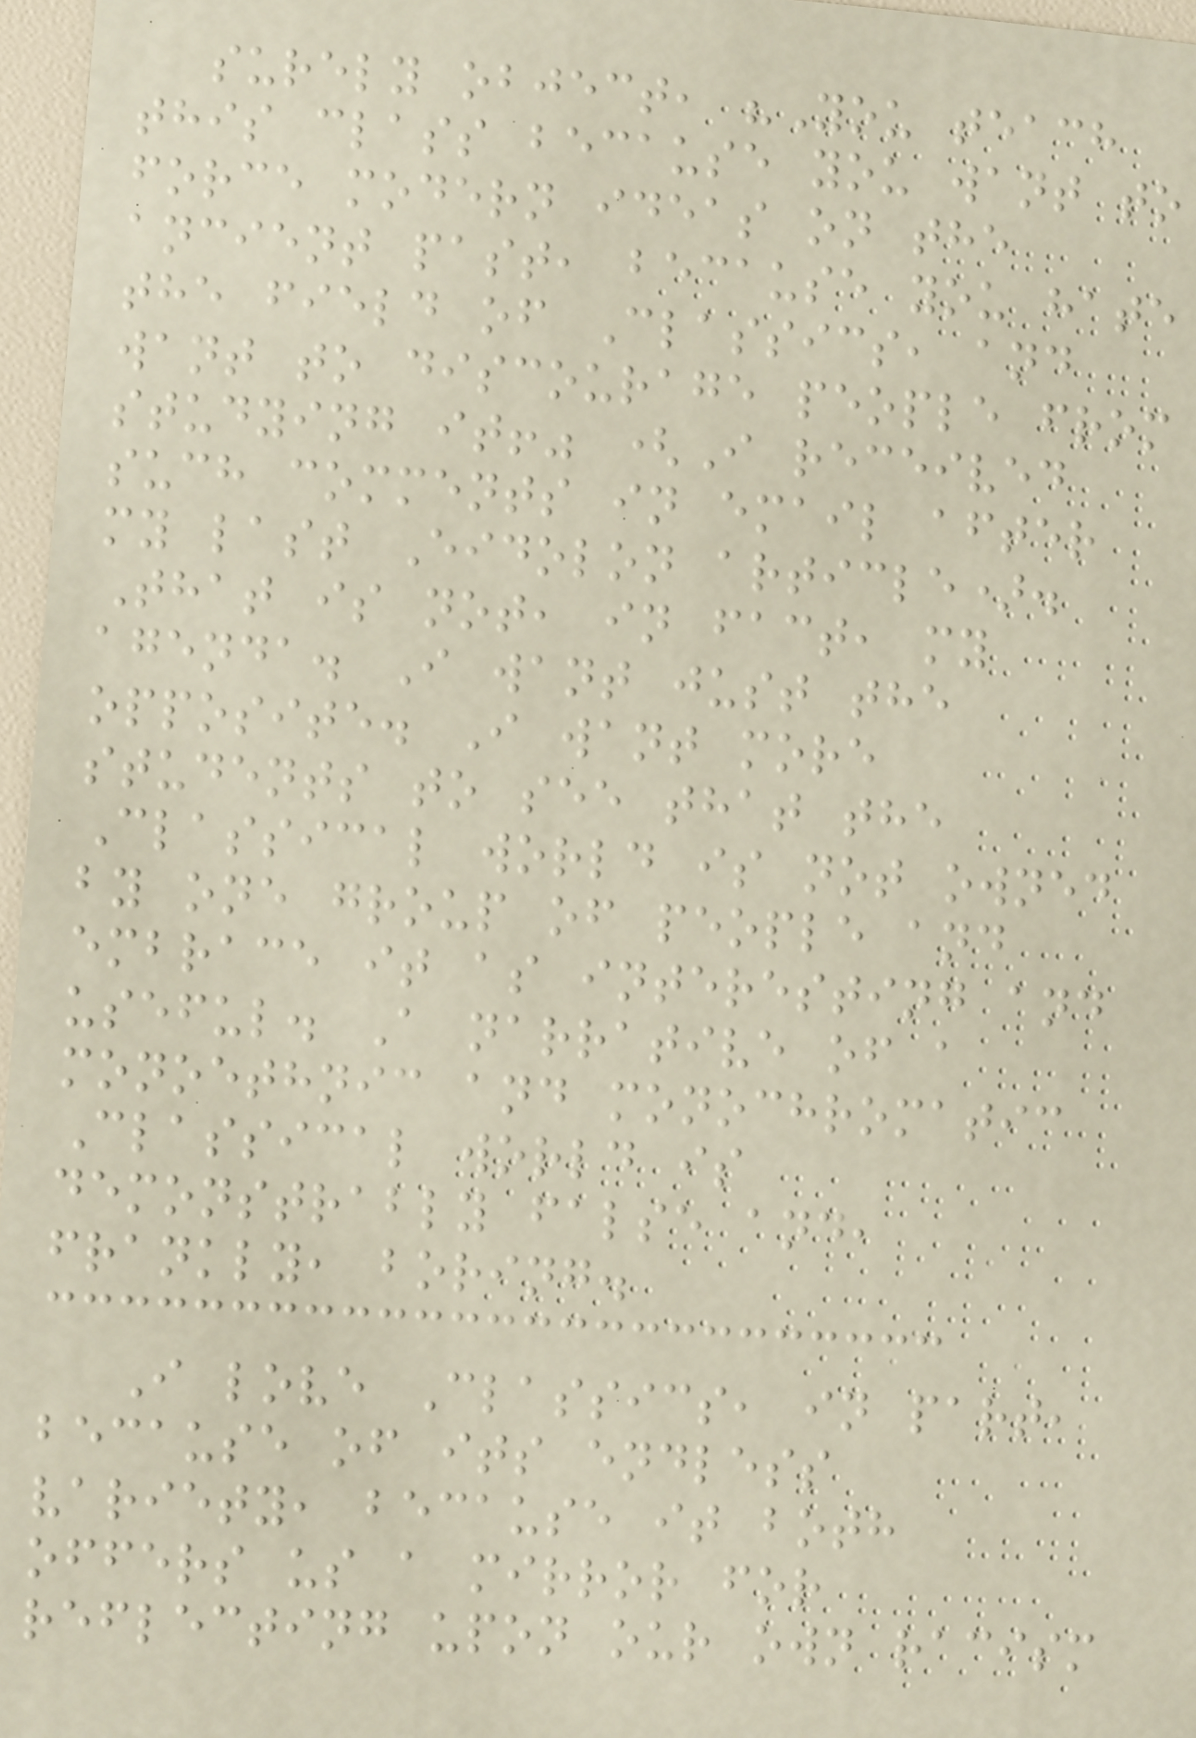surely object, "You teach
this class because you want to
force modern ideas on the
ancient past, because you hate
the field of Classics, and
want to discourage people from
studying it!" (I received
such comments in email after
my last Eidolon article).
That is not, in fact, my
agenda. I want just the
opposite. I want more
students to see that the
Classical world is not owned
by one group of people and
embrace it as interesting and
useful. A narrative of a
monoethnic and monochromatic
Classical world is
demonstrably false and,
frankly, boring.
I love Classics, in part,
because of its endless
variety, because it both
offers us a mirror for
reflecting upon our own racism
